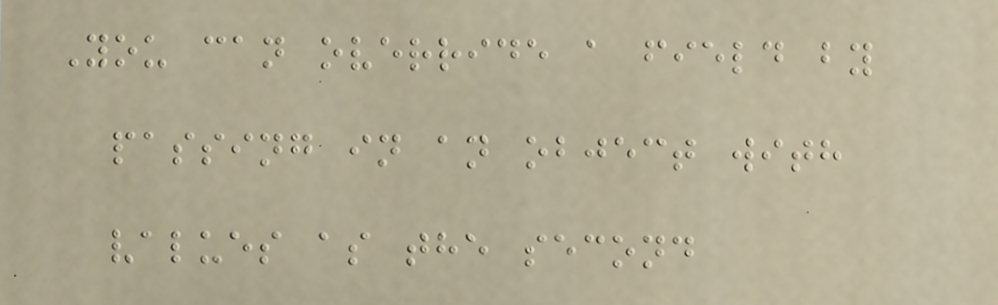You can override a field by
passing in an object with
values as the second
